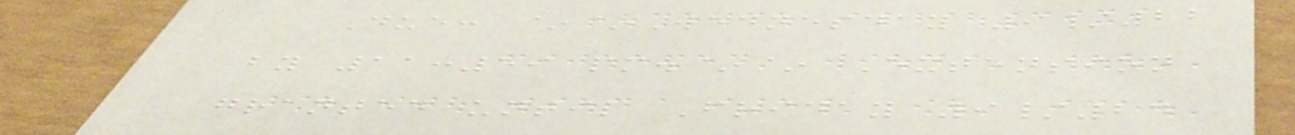Due: ~~Wednesday 9/22
by 11:59 pm.~~ Extension
granted until Friday 9/24
